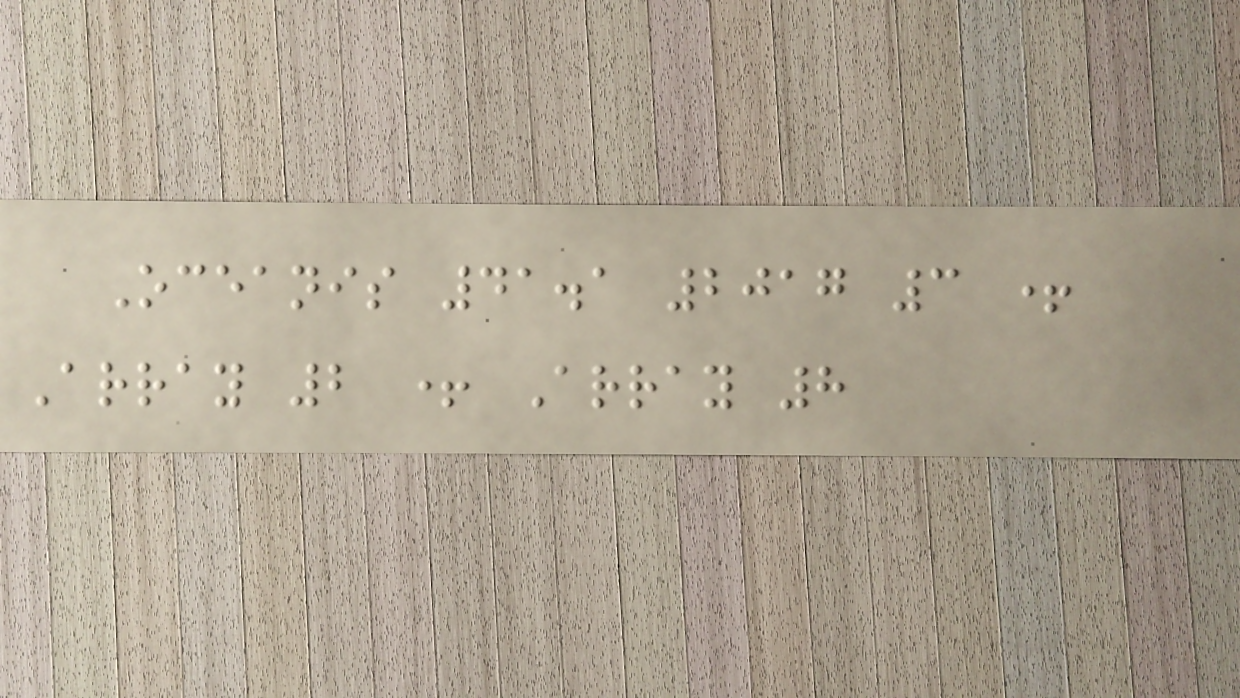Oceanis 41.1 2017 3 +
Array 2 + Array 8
